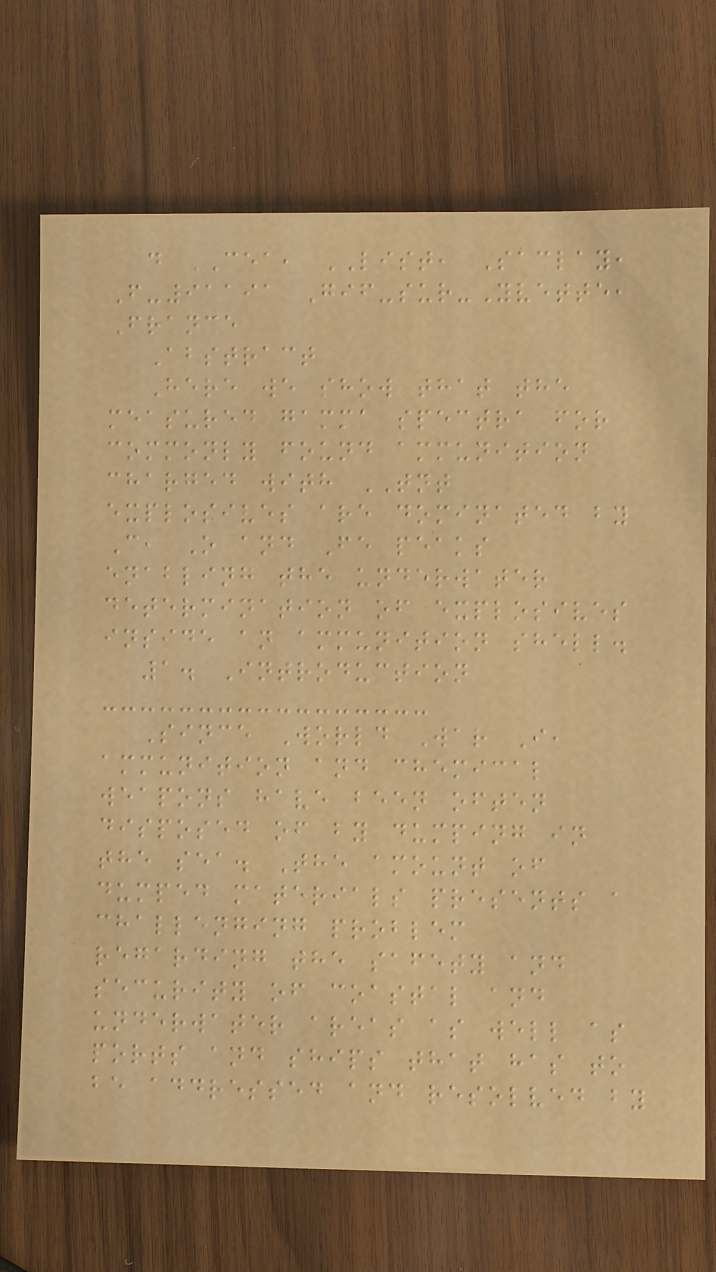d CEA, LIST, Saclay,
F-91191 Gif-sur-Yvette,
France
Abstract
Here we show that the
measured gamma spectra for
commonly found ammunition
charged with TNT
explosives are dominated by
C, O and Fe peaks
enabling the underwater
determination of explosives
inside an ammunition shell.
1. Introduction
Since World War I,
ammunition and chemical
weapons have been often
disposed of by dumping in
the sea. The amount of
dumped materials presents a
challenging problem
regarding the safety and
security of coastal and
underwater areas as well as
ports and ships that has to
be addressed and resolved by
